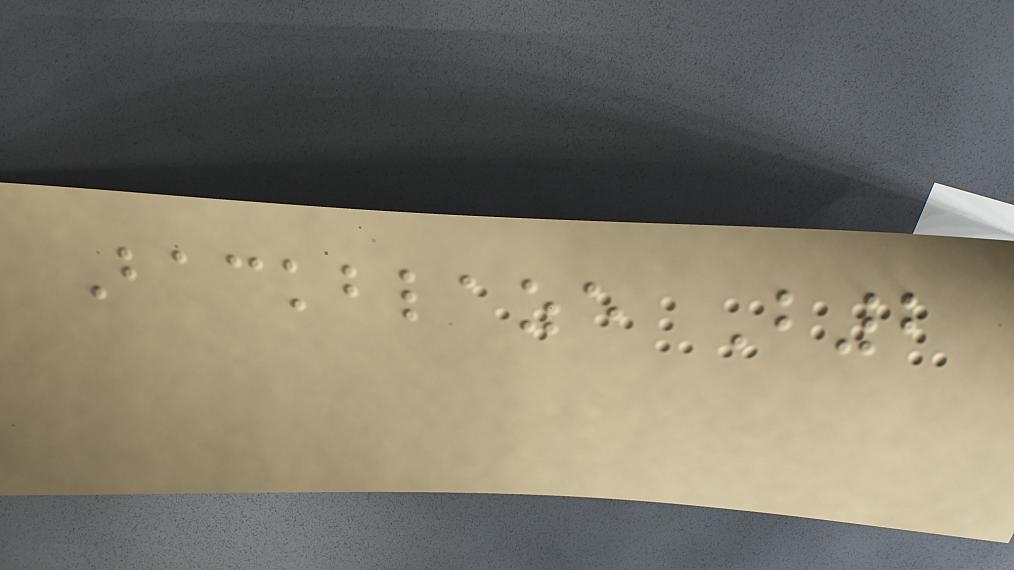Backblaze B2
